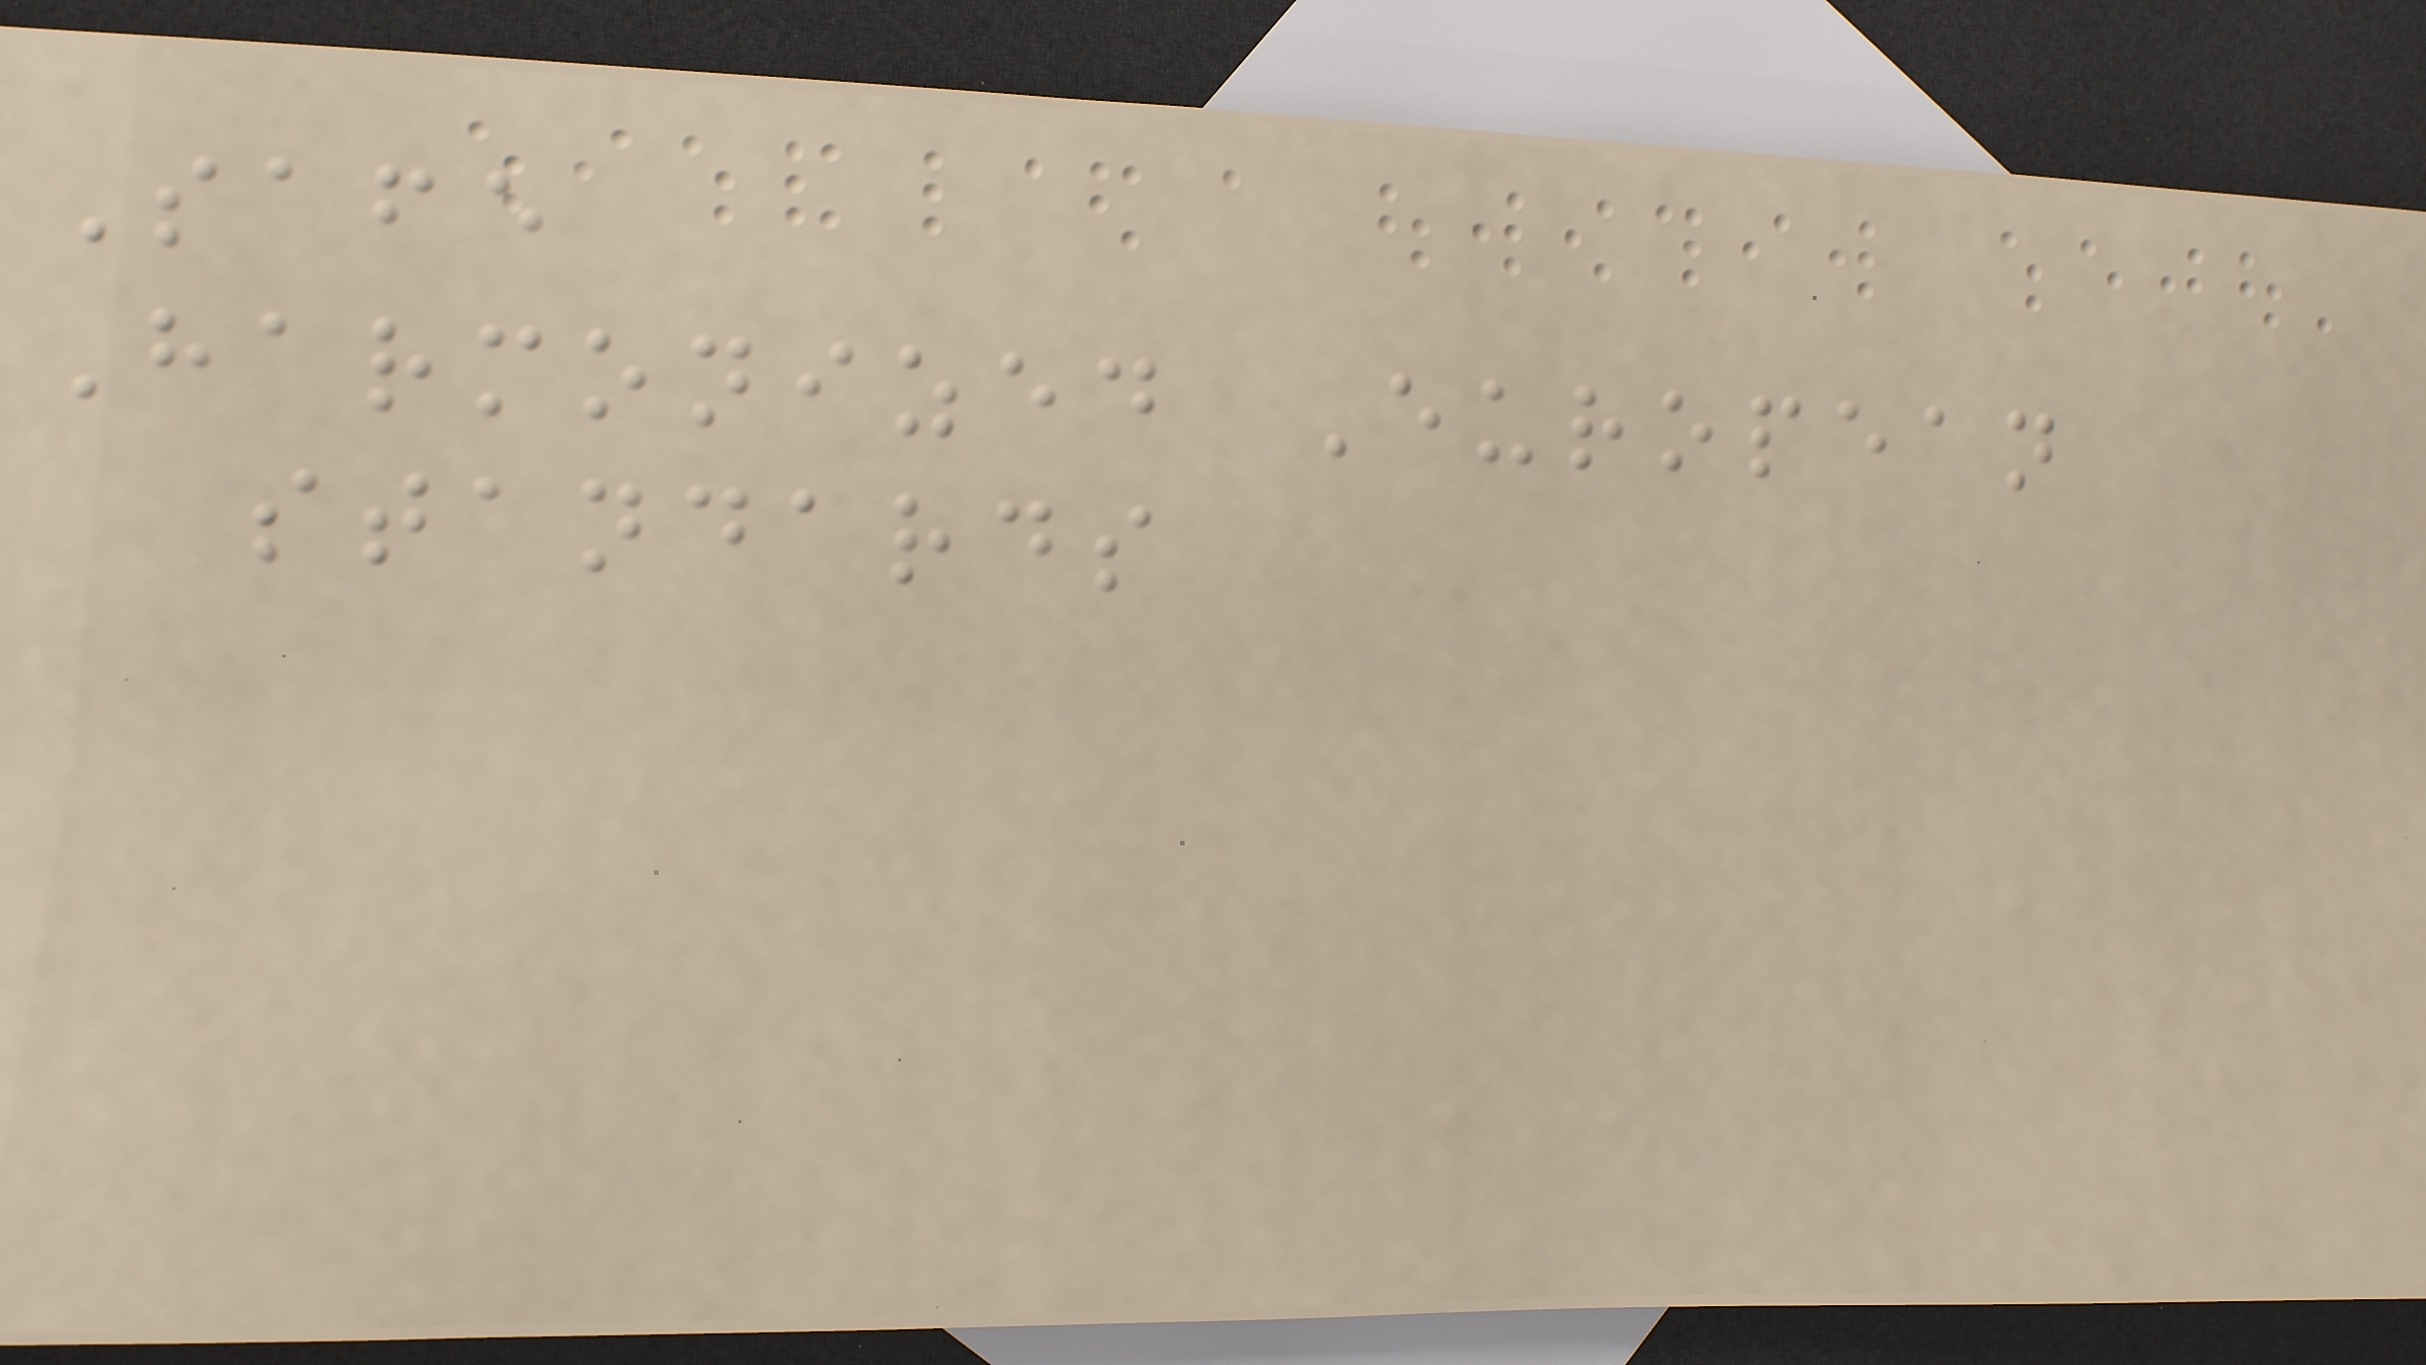Safe
Harmonized European
standards
